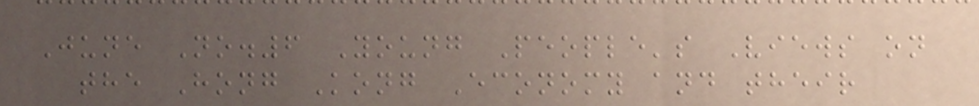June No.6 Young People's Views on
the Hong Kong Economy and their
